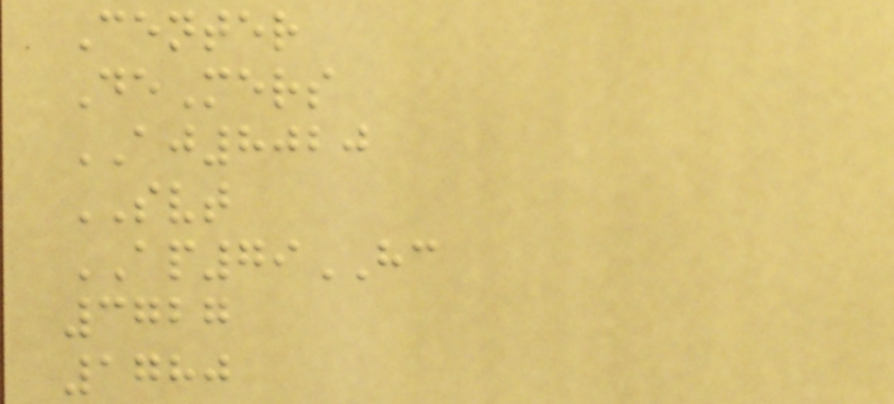Center
DeMers
AJ8020
SVT
AP79HC
3727
1780
